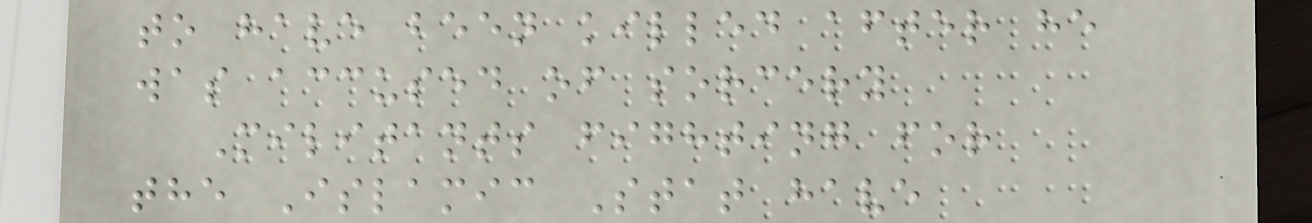to have been killed after he
was accused of sorcery
Militants fighting for
the Islamic Stat have
